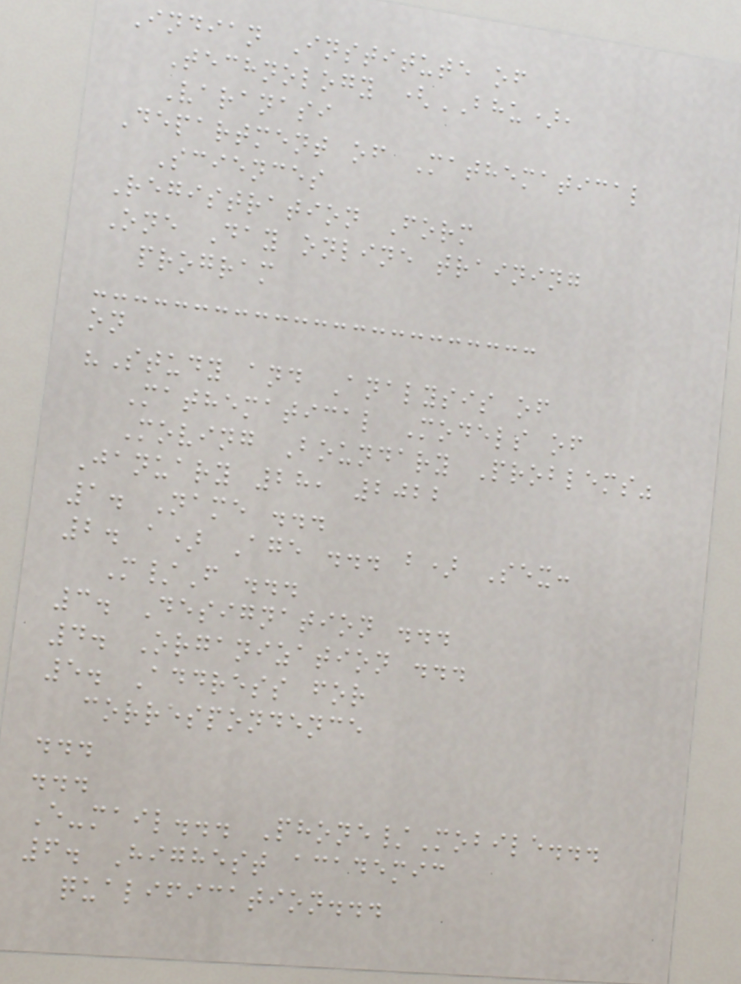Indian Institute of
Technology (BHU),
Varanasi
Department of Mathematical
Sciences
Registration Form
One Day online training
program
on
"Study and Analysis of
Mathematical Models of
Moving Boundary Problems"
January 28, 2022
1. Name ...
2. a) Age ... b) Sex:
M/F ...
3. Designation ...
4. Organization ...
5. Address for
correspondence
...
...
E-mail... Phone/Mobile...
6. Highest academic
qualification...
